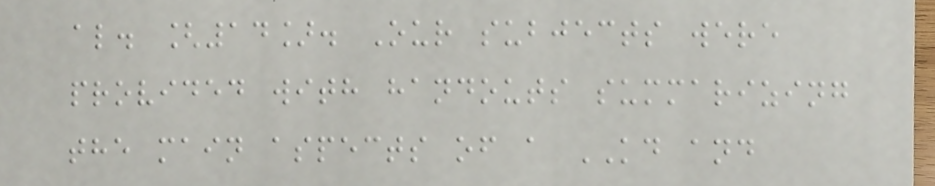al. [14]. Our subjects were
provided with handouts summarizing
the main aspects of a KD and
